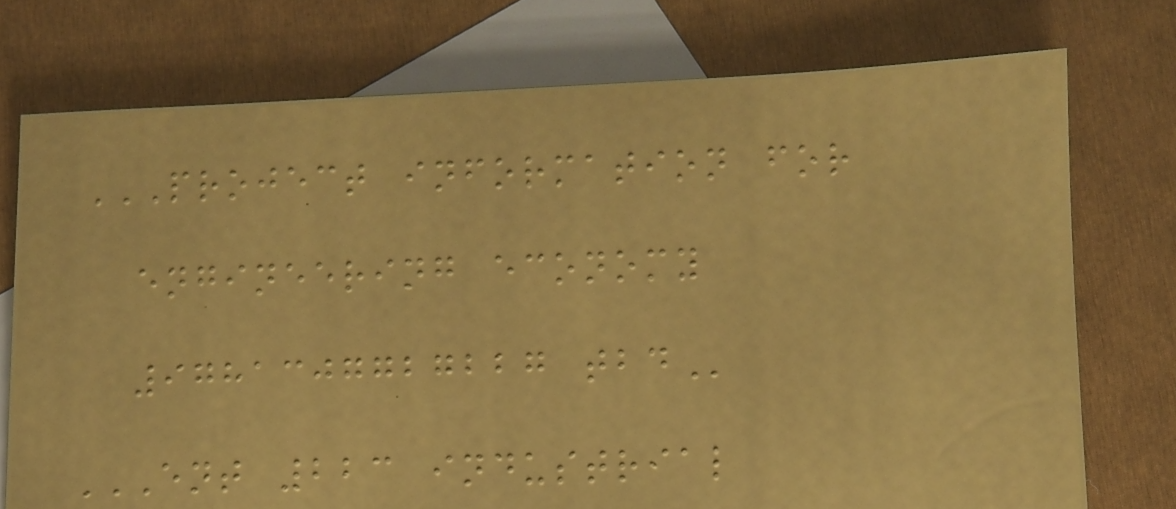PROJECT INFORMATION FOR
ENGINEERING ECONOMY
9781307727227 TBD
ENT 223 INDUSTRIAL
